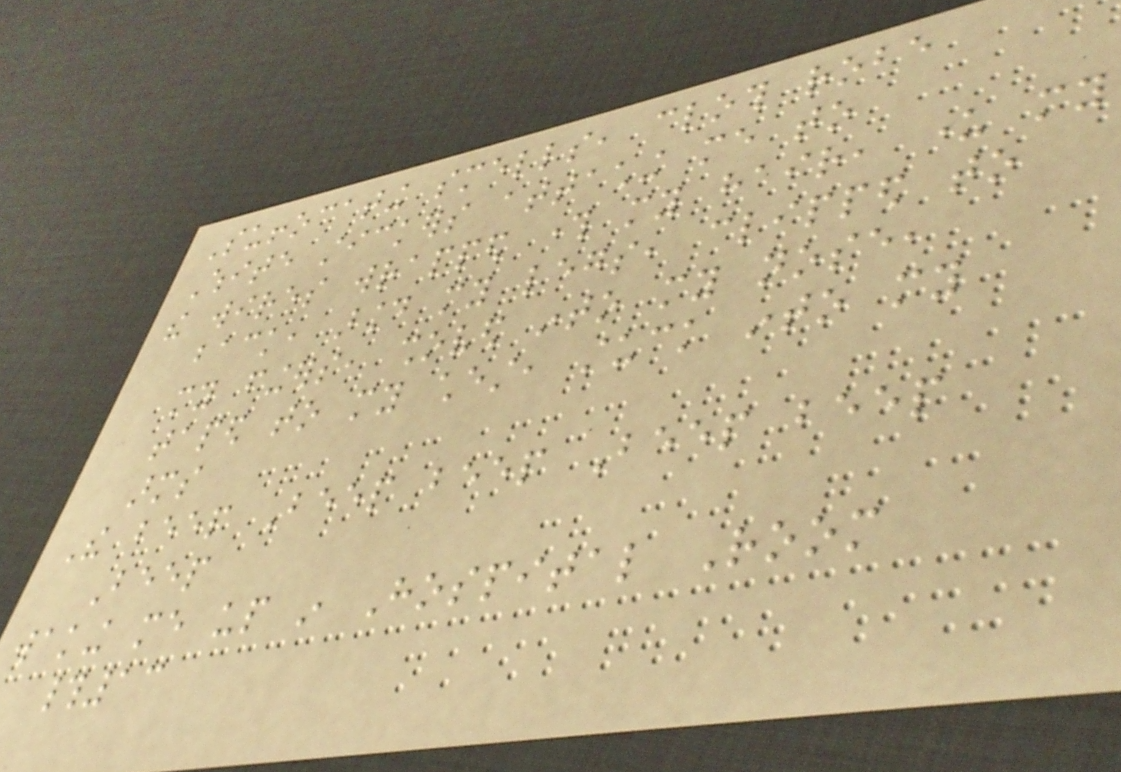Suffocating smells, cloth robe
White stickers attaching me to
the wires wrapped through my hair, under my
back, around my legs, clipped to
my fingers, shoved into my nose,
taped to my chest, stuck into my
arms
The beep Beep beep Beep beep
Beep
waking me up in Hospital Room
#13
